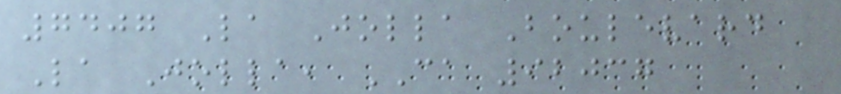7407 La Jolla Boulevard
La Jolla, CA 92037
